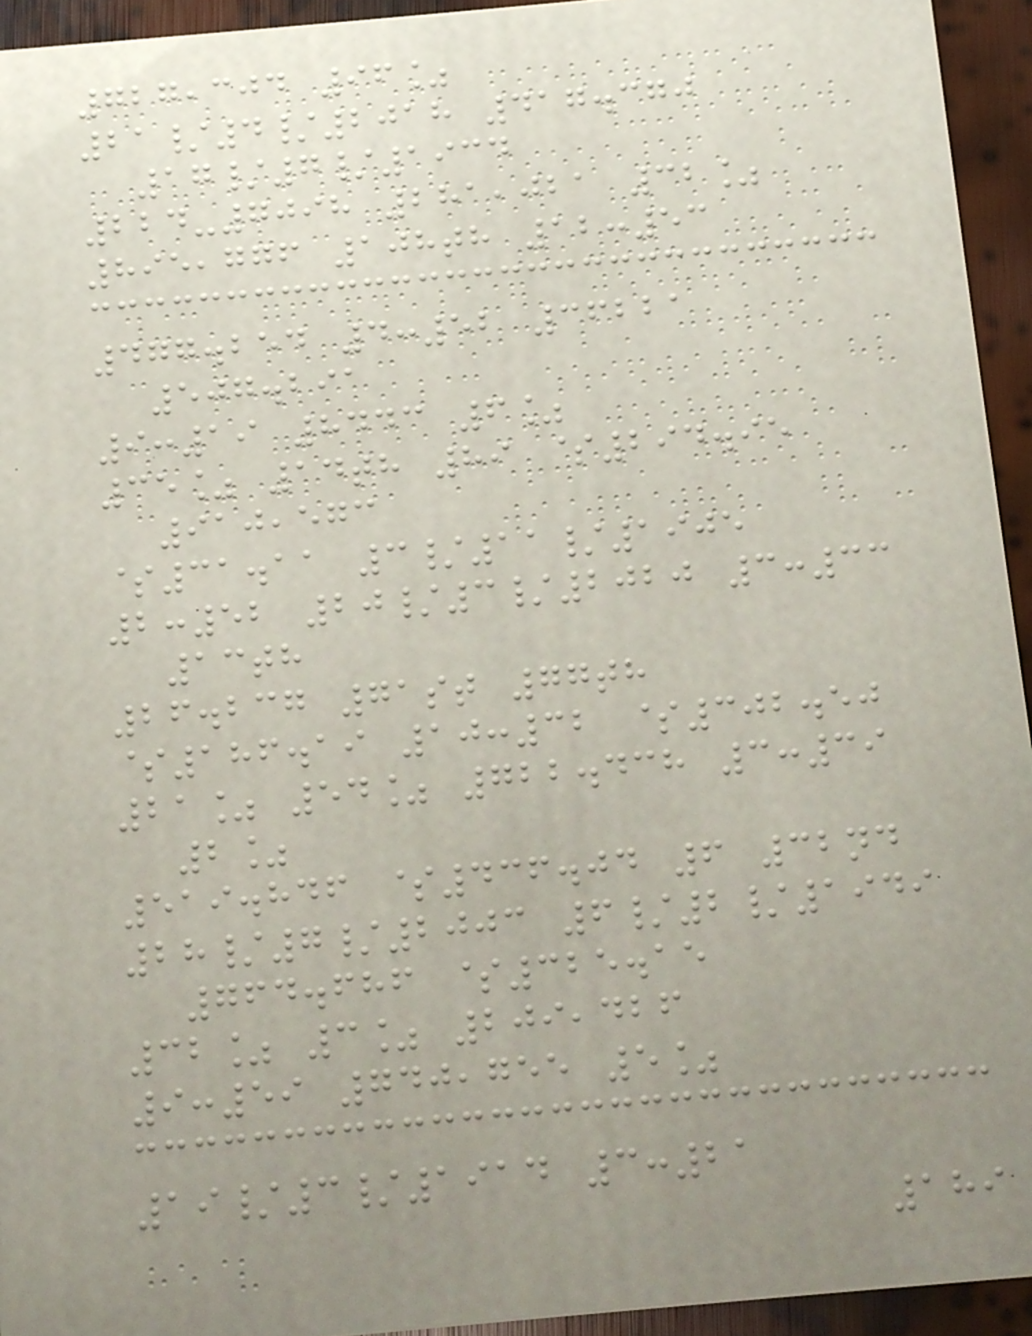727,304 96%
21/4/2018 417.370
17/7/1934
224-7098 281,021 32%
895,776 108th 12:53
477.254 4:52 36221
507.291
9:19 8443 6%
35% 14th 89 $294.95
910,573
$31.11 3/11/1905
2:52 20/3/2020 3:33
13th
26.237 71st 77th
$186.19 10:32 $302.50
21% 54% 722.438 3:39
2%
519.846 $436.04 6 32nd
28/7/2003 6/2/1949
764.686 $325.15
32% 3% 209,426
9:59 740,755 5%
19/3/1914 3:21
189
